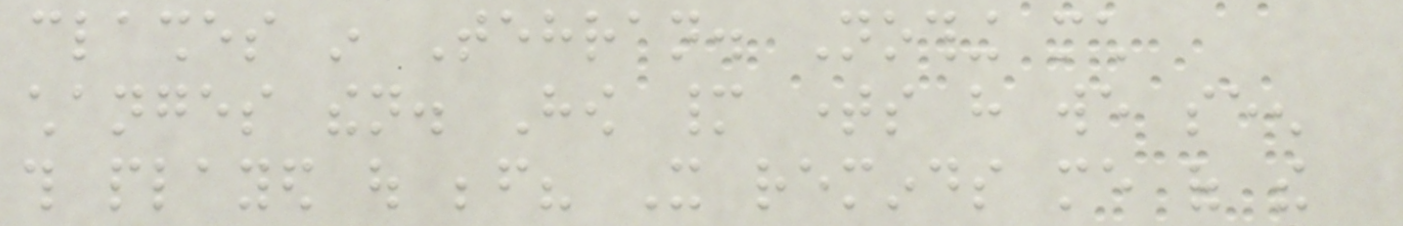clashes in Tehran. Nothing much
changes then. How many times have we seen
this played out before? It reminds me of the
